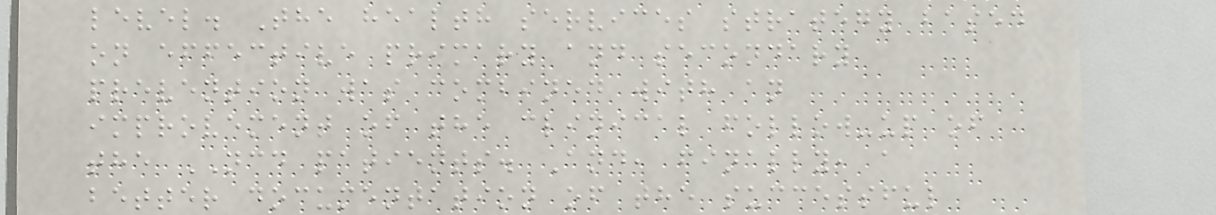level. The health services strategy based
on effective primary and secondary
prevention was combined with an
improvement of the clinical follow-up of
the NCD patients. And, finally, a
better documentation of the successful
